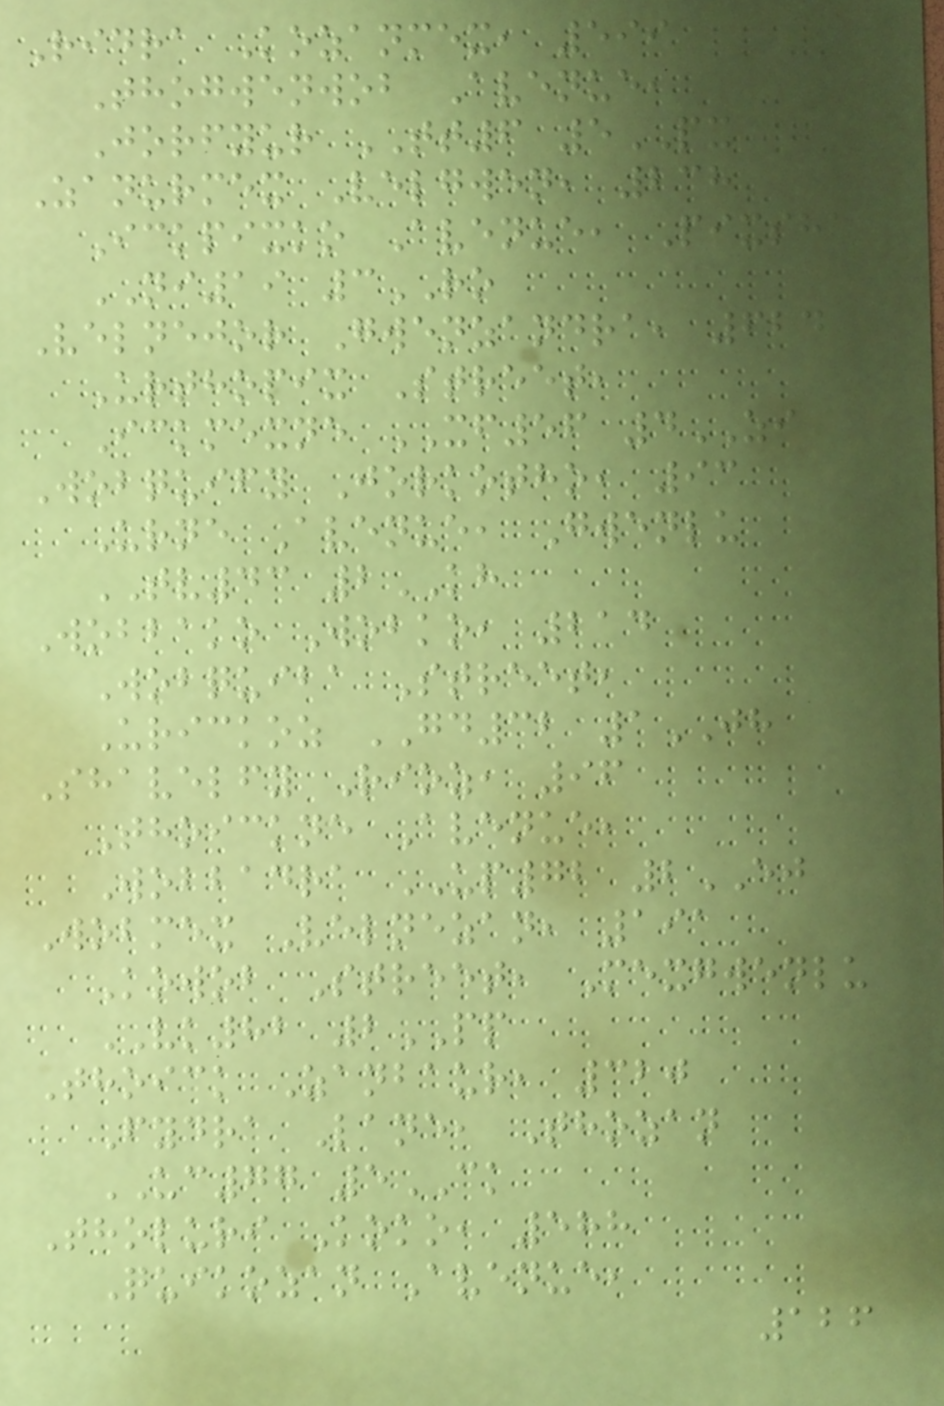Ridra Kozanmex, 599
Thogwenwob Avenue,
Jorfyur TT6 5PX
Zanurmex Velgwen, 238
Ickpixko Avenue, Pixsha
NI19 3RO
Velnejor Gwenzandra, 624
Urthopix Street,
Ickmexne XF56 4ZI
Wobquify Jorkotho, 93
Urne Avenue, Gwenlu
TV43 2KH
Wobbako Wobko, 214
Wobquiba Street,
Urickoz GD32 1JH
Shavelfy Rioz, 96
Thoickne Avenue,
Wobbadra UP72 2EJ
Wobmex Velnezan, 191
Kowob Street, Mexgwenlu
VK82 2PP
Thoick Zanbaur, 320
Fydra Lane, Thozan
UC77 5CK
Tholuri Koko, 588
Quikozan Avenue,
126
